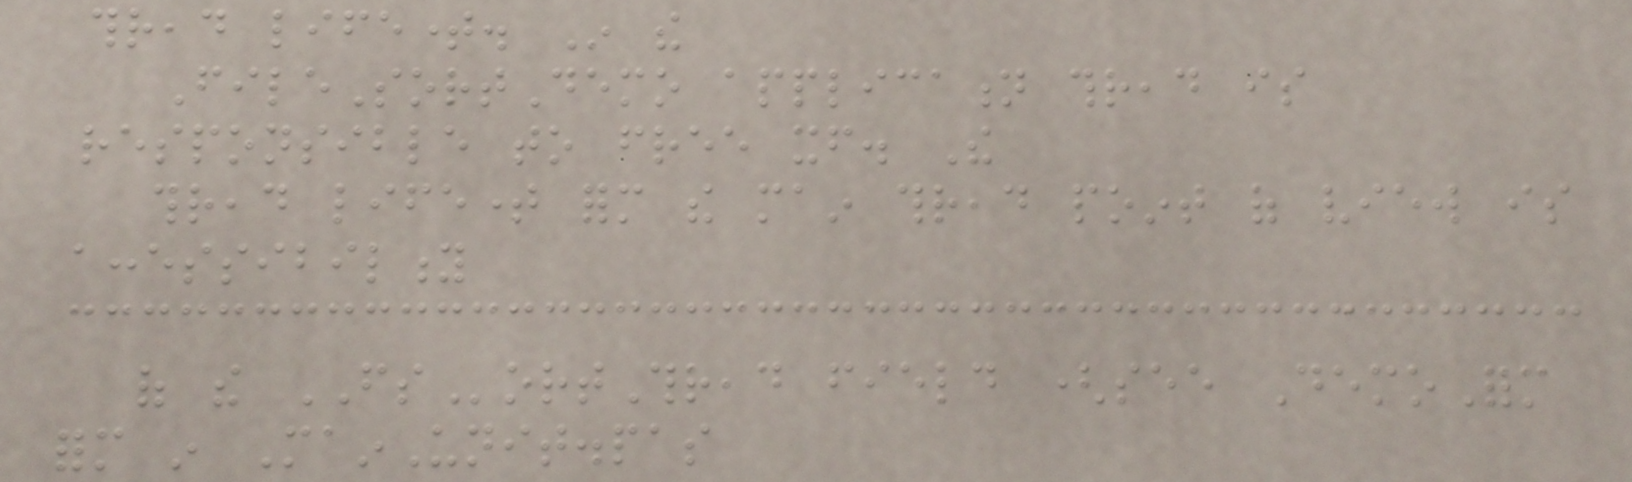thread lifetime. In the
FileSortDemo application thread is
responsible to free itself. The
thread lifetime form the main thread point of view is
accessibility
of the FSortThread field (see DemoForm
form in MainUnit.pas
